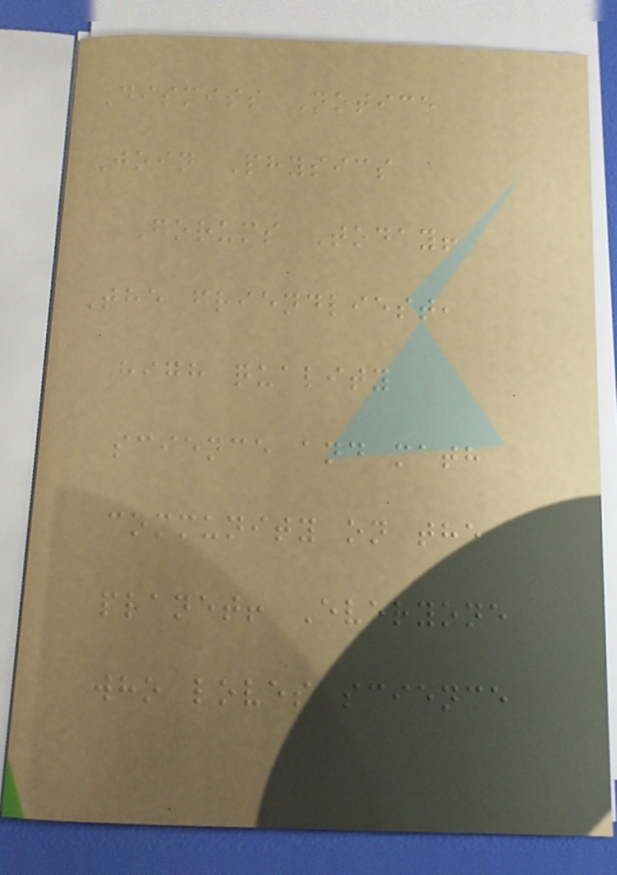Dismiss Notice
Join Physics
Forums Today!
The friendliest,
high quality
science and math
community on the
planet! Everyone
who loves science
